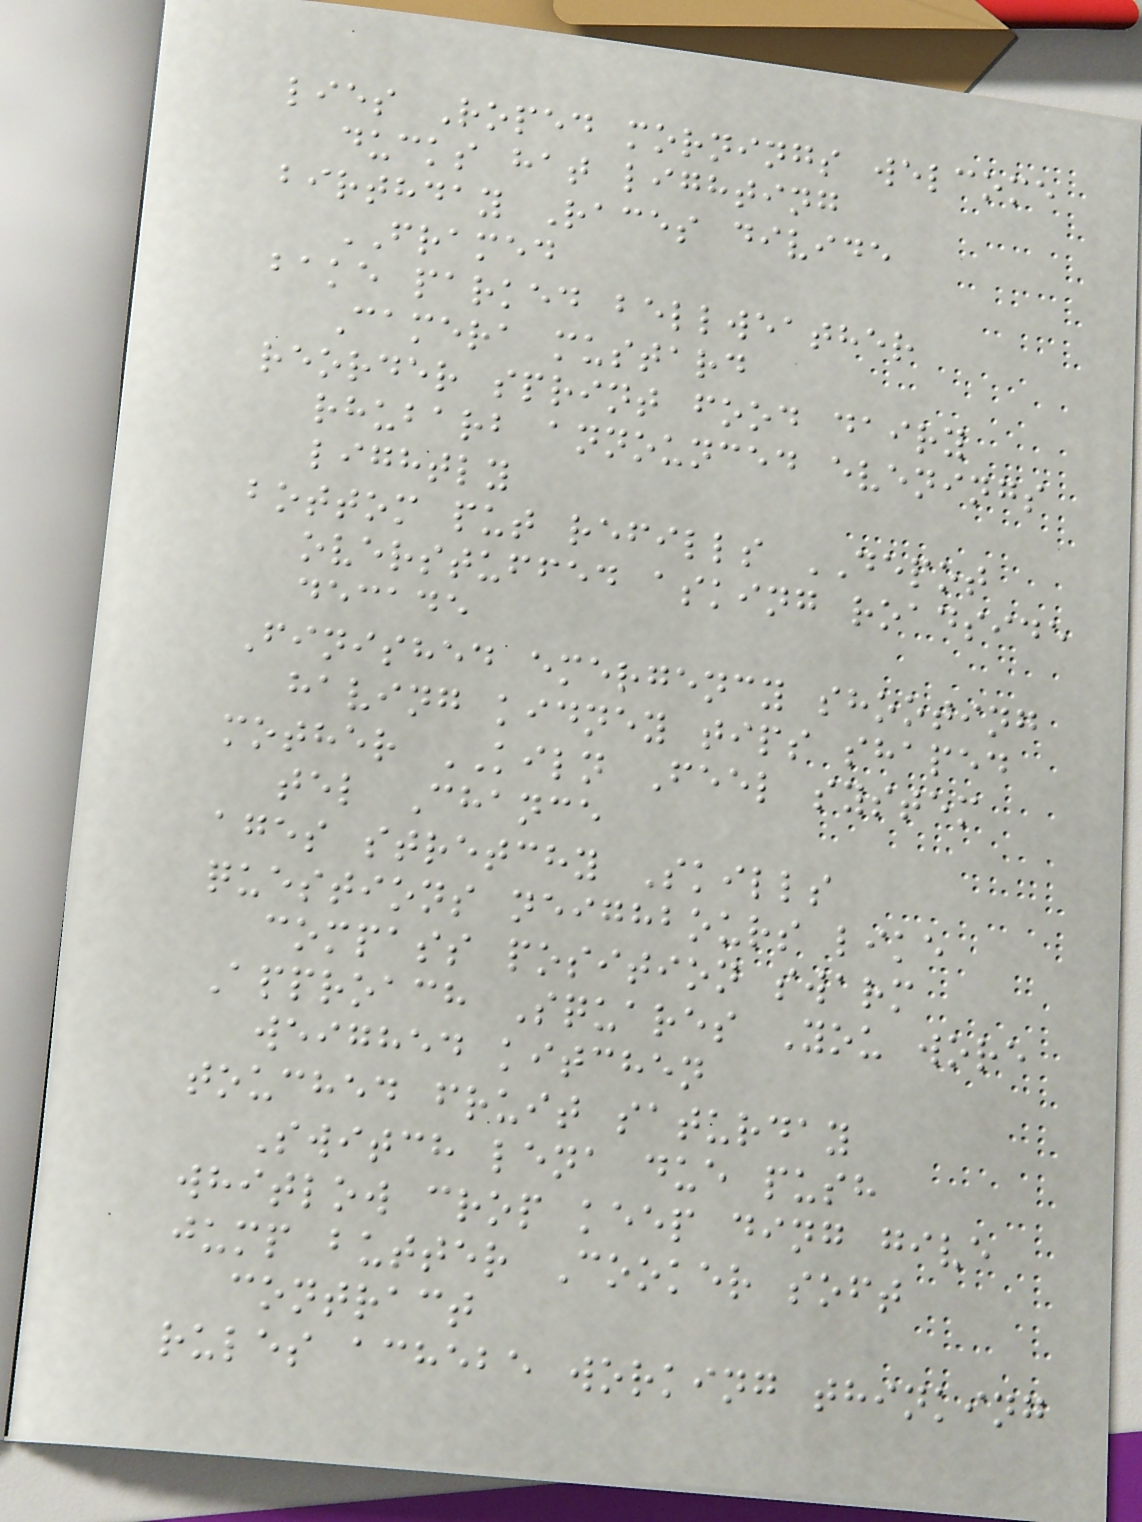lies Roped mornings welcome
ducks hat lighting
birthday Races divide
FRAMED
bake parked bellweather
Camera mustard
reorder sprint food dairy
rhubarb announced evenings
lightly
bottom put refills DEPOT
overstuffed asking roadside
decade
Finished emergency shooting
having kidney tips shaped
mother KILN Feel system
tel Chance
ages stretchy Skills
questions neighbours like
compass position swarm
Approach Squares You wore
weighed kitchen
touched fruit saturday
Switch lena due push
whitlow crop keep ding give
jump butter Cooker soft
contract
rules achebe working thinking
